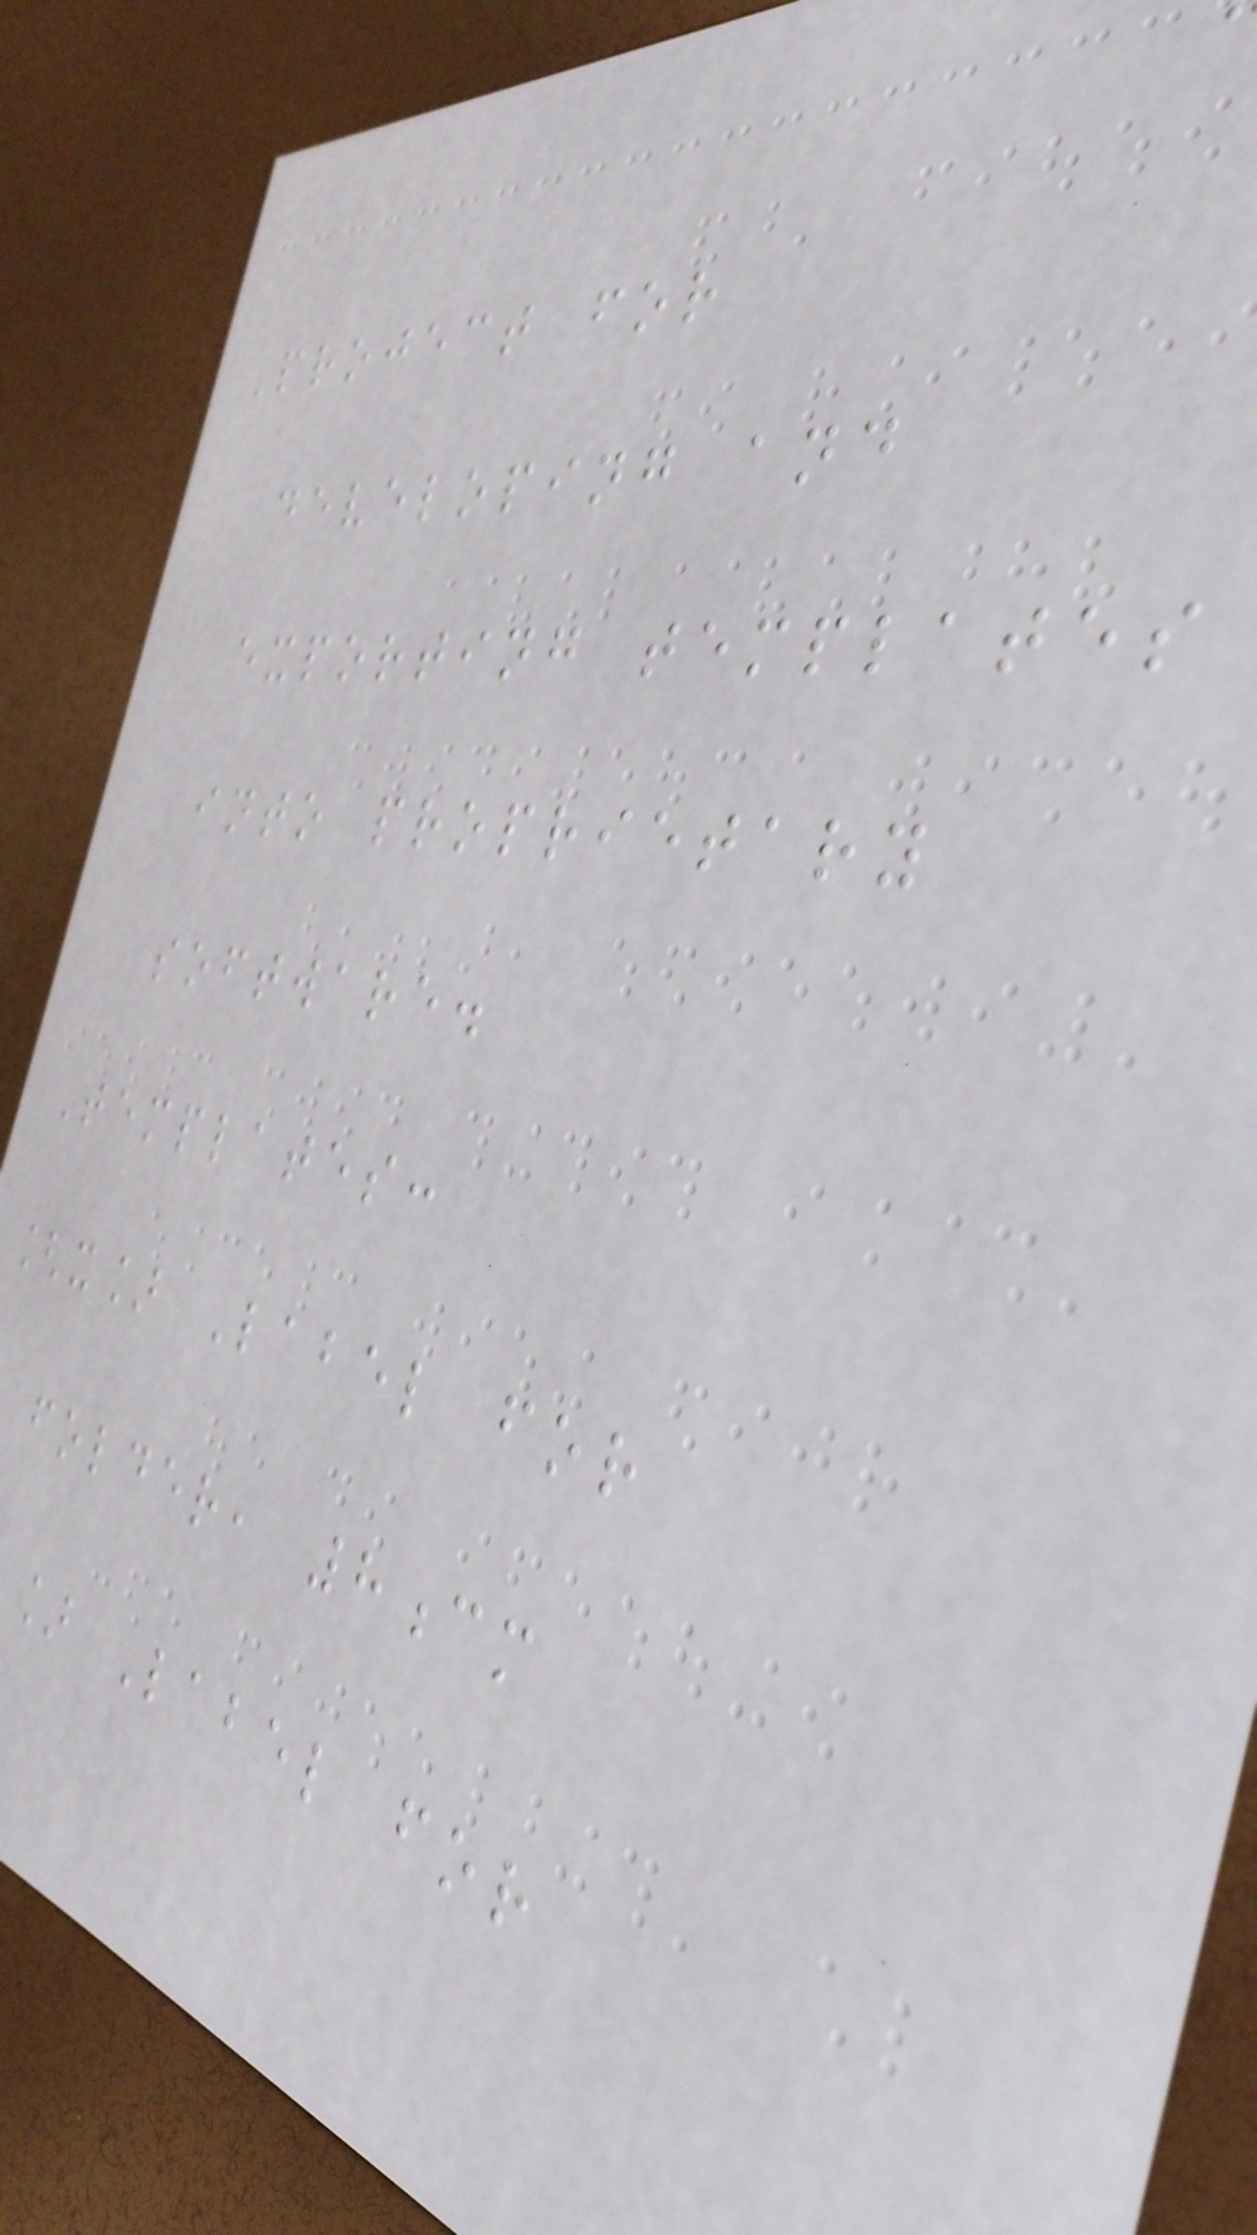Project for
developing and
exporting templates
into proprietary
software.
Templates:
[x] Label for
folder, 8cm
] Label for
